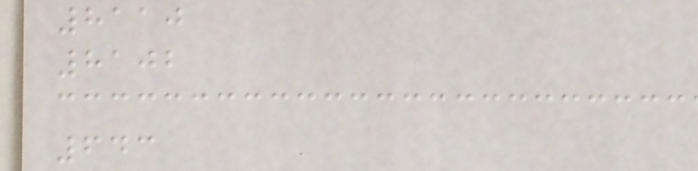8110
8102
643
